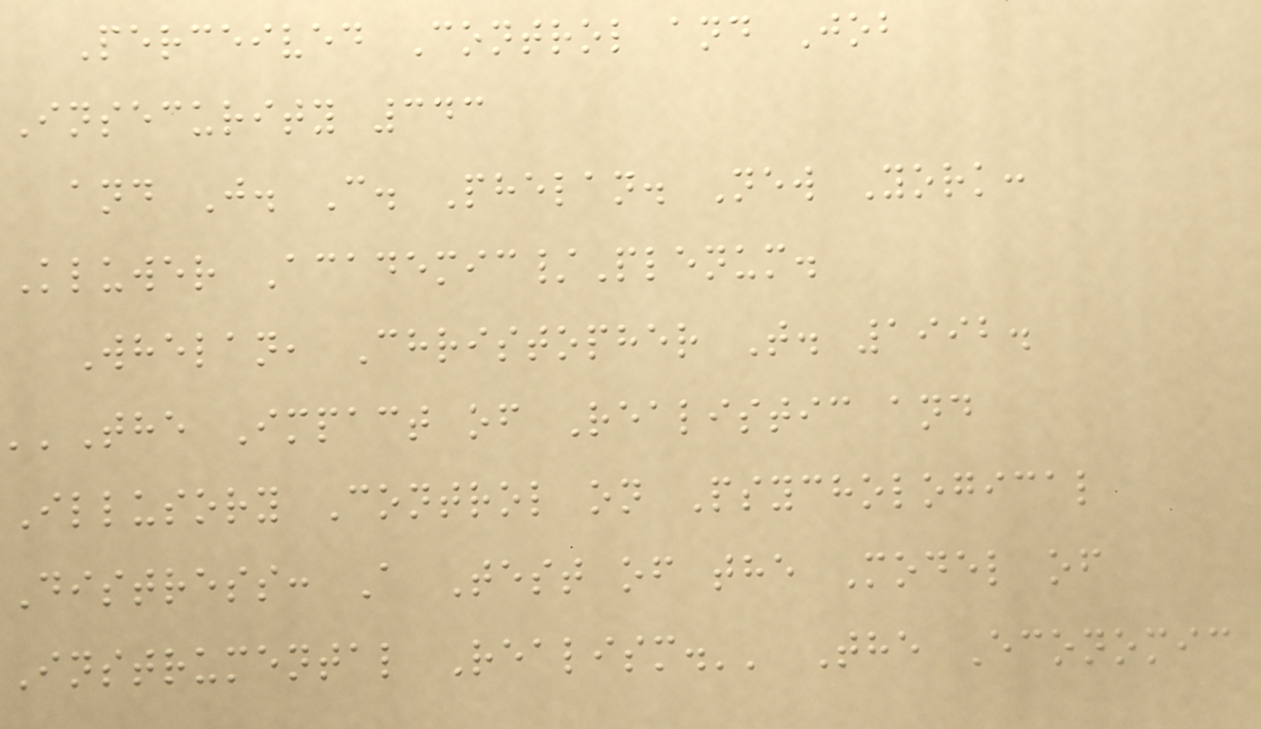Perceived Control and Job
Insecurity 343
and J. C. Phelan. New York:
Kluwer Academic/Plenum.
Whelan, Christopher T. 1992.
''The Impact of Realistic and
Illusory Control on Psychological
Distress: A Test of the Model of
Instrumental Realism.'' The Economic
